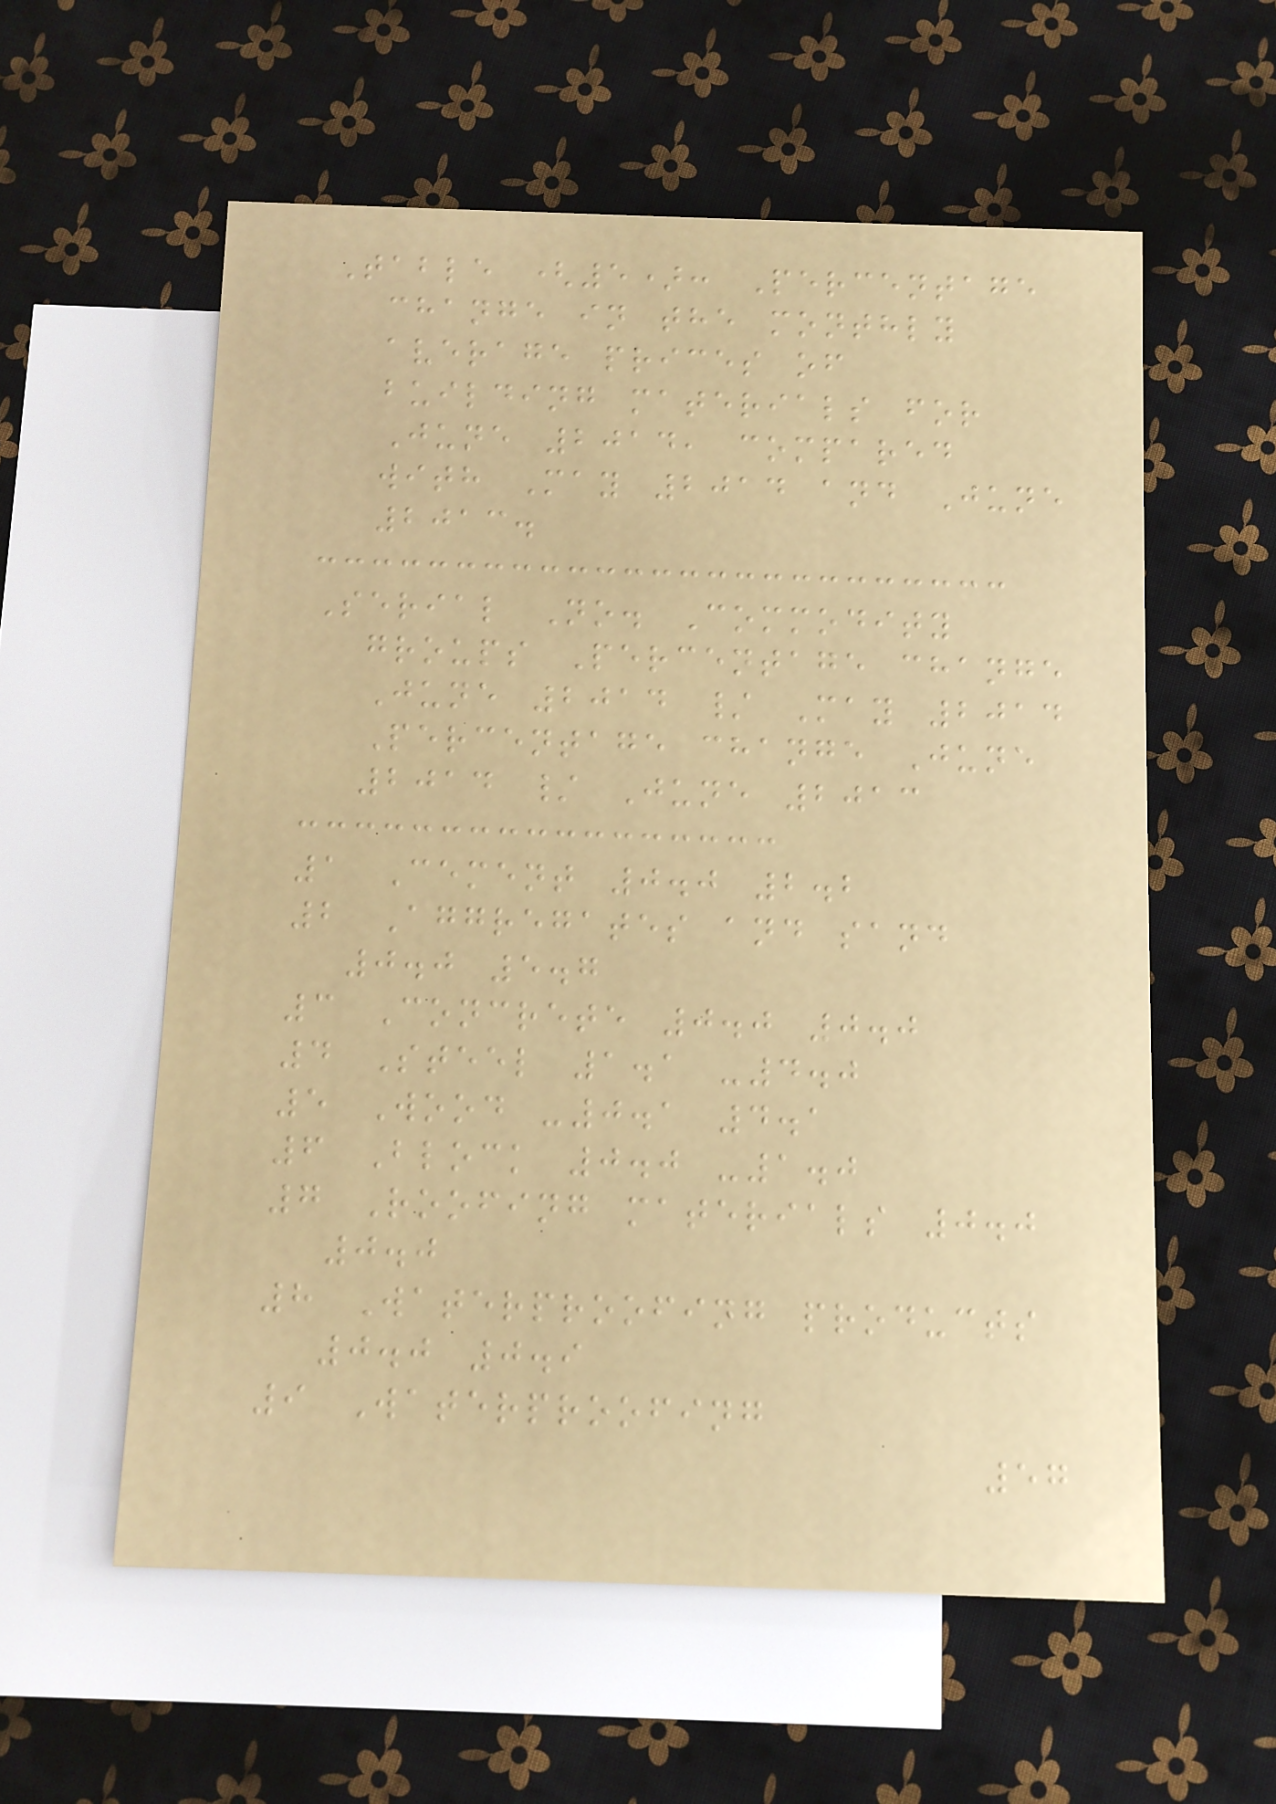Table (5): Percentage
change in the monthly
average prices of
building materials for
June 2014, compared
with May 2014 and June
2013.
Serial No. Commodity
groups Percentage change
June 2014 / May 2014
Percentage change June
2014 / June 2013
1 Cement 0.0 2.2
2 Aggregates and sand
0.0 5.7
3 Concrete 0.0 0.0
4 Steel 1.1 -4.0
5 Wood -0.1 4.1
6 Block 0.0 -1.0
7 Roofing materials 0.0
0.0
8 Waterproofing products
0.0 0.9
9 Waterproofing
57
